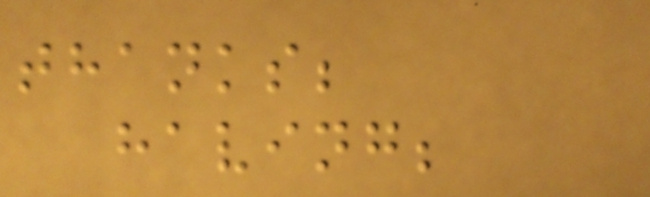thanks;
having;
